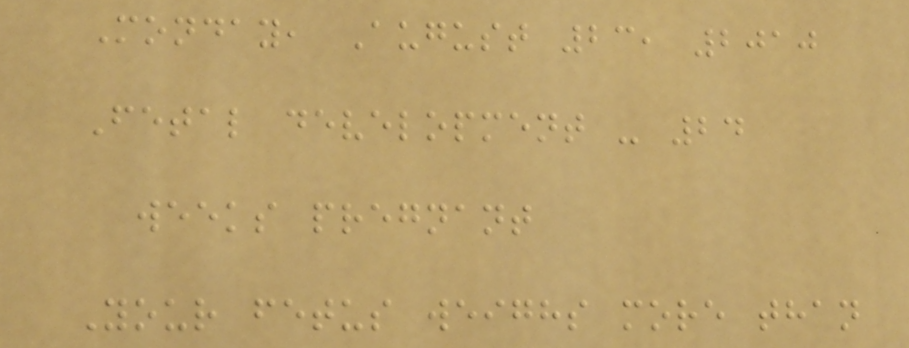Monday, August 23, 2010
Fetal development - 24
weeks pregnant
Your fetus weighs more than
